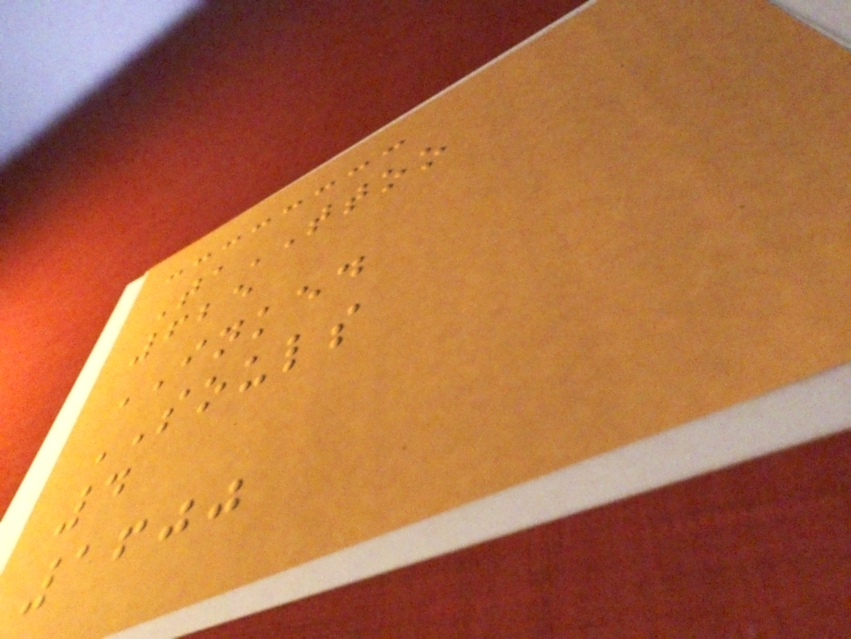TaTTOO
625
INKED
SOULS
4
1600
